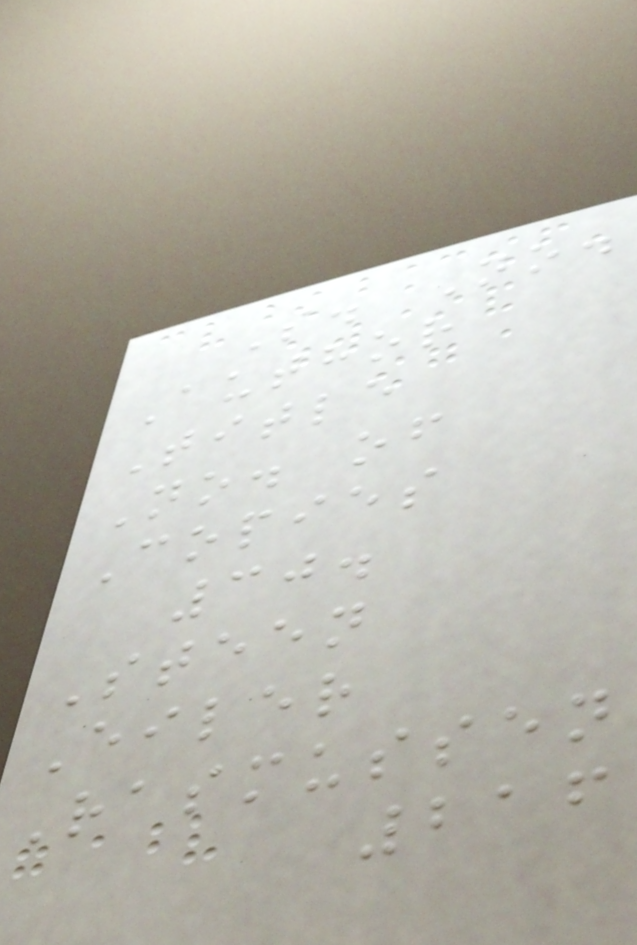S. No.
Author
Title
No. of
Copies
30.
Steen
Eiler
Rasmussen
216
